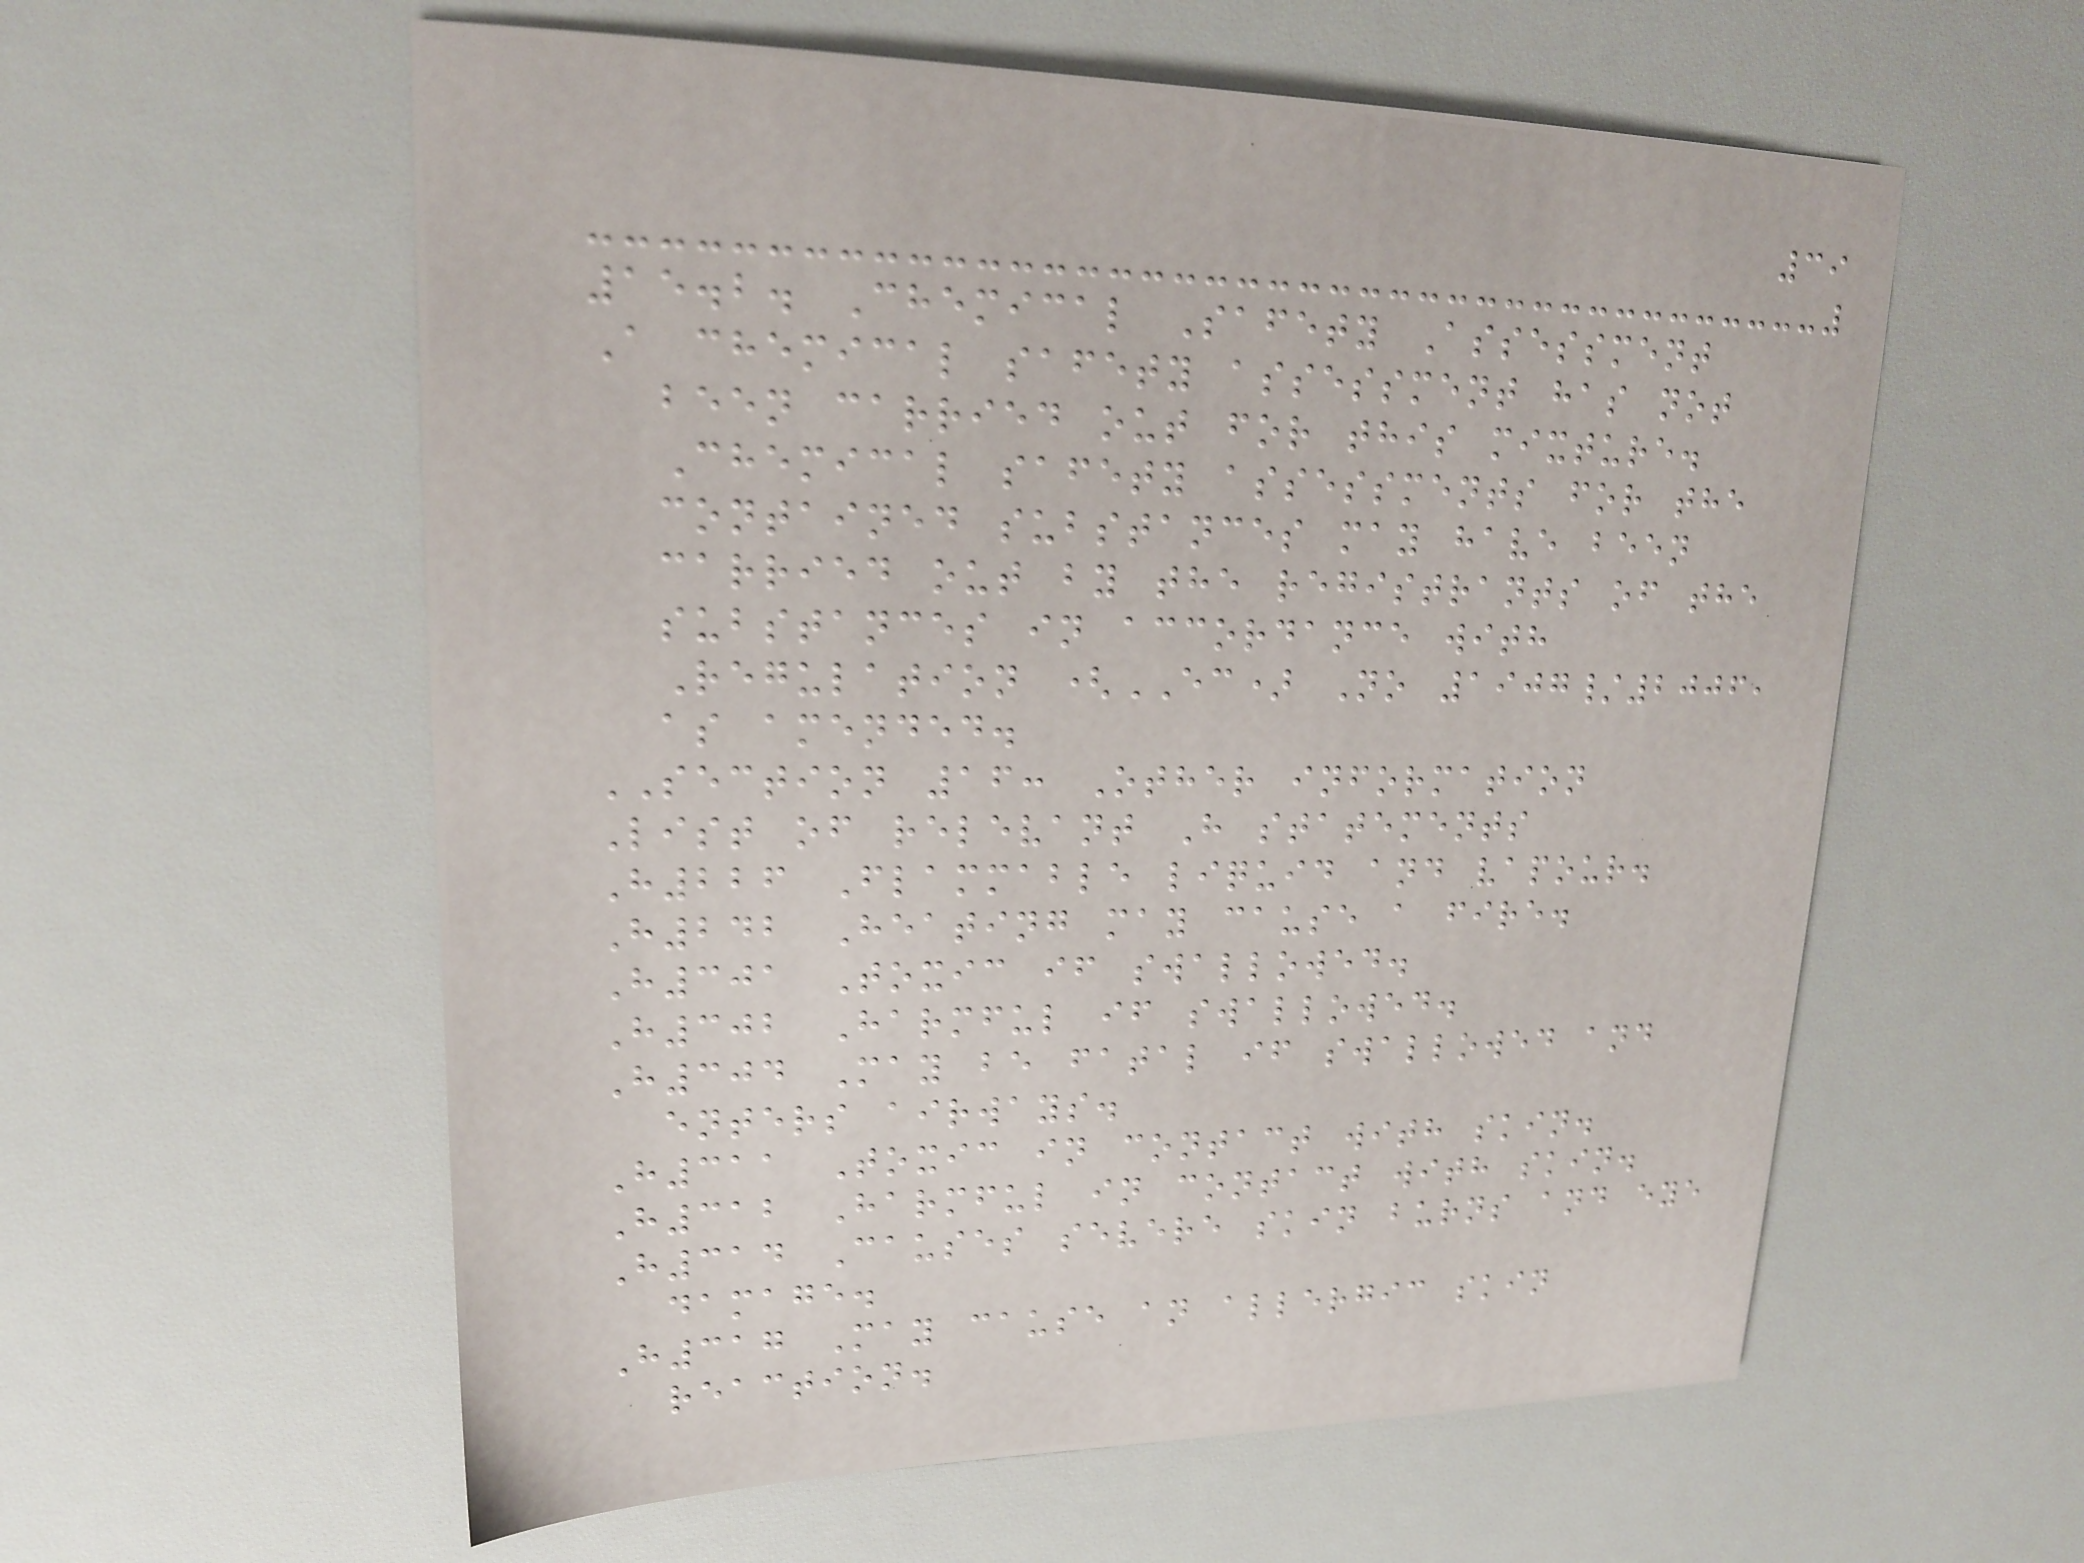39
15.2. Chemical Safety Assessment
A chemical safety assessment has not
been carried out for this mixture.
Chemical safety assessments for the
contained substances may have been
carried out by the registrants of the
substances in accordance with
Regulation (EC) No 1907/2006,
as amended.
SECTION 16: Other information
List of relevant H statements
H226 Flammable liquid and vapour.
H242 Heating may cause a fire.
H301 Toxic if swallowed.
H302 Harmful if swallowed.
H304 May be fatal if swallowed and
enters airways.
H311 Toxic in contact with skin.
H312 Harmful in contact with skin.
H314 Causes severe skin burns and eye
damage.
H317 May cause an allergic skin
reaction.
